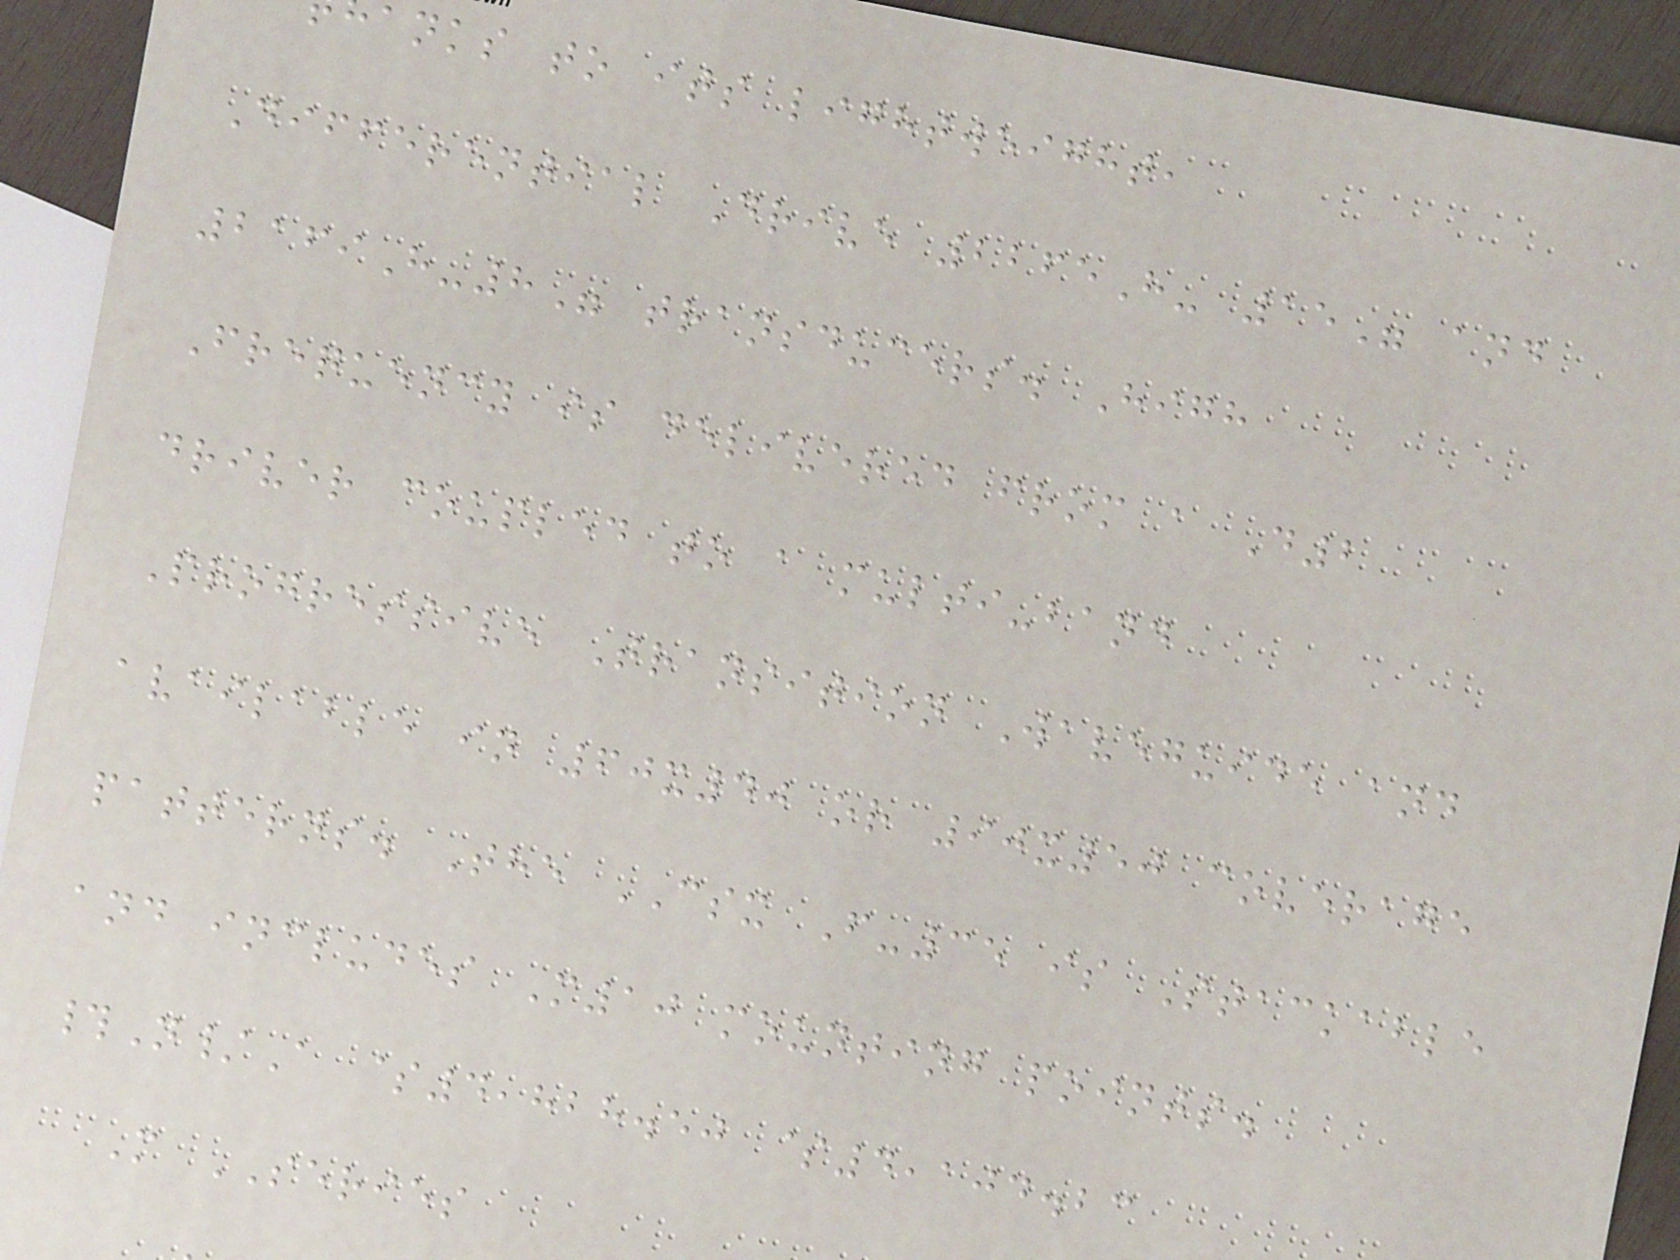anks to its lightweight,
Differential Drive 2265H- 15" and
2169H-8" transducers. High
Frequency is delivered from a D2
driver coupled to a multi-band
Progressive Transition Waveguide and
available in 60x40 or 90x50 coverage
patterns. The CSX F-35 is Stackable
and includes M10 mounting points.
#N/A $4,828.50 $4,104.23
M SERIES
